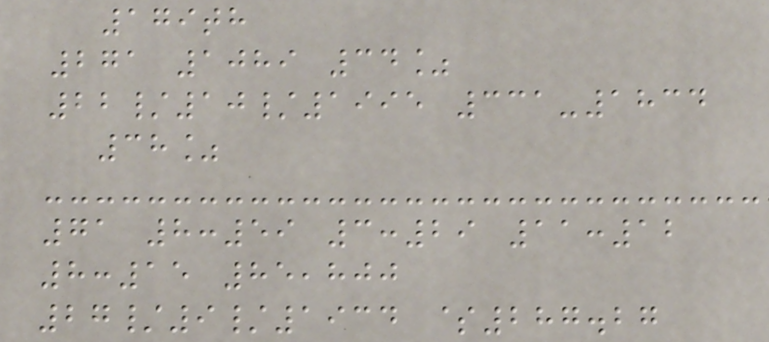179th
271 1089 34%
22/10/1995 331-1834
38%
71 8:59 3:29 11:12
8:15 85,800
27/9/1934 $287.27
